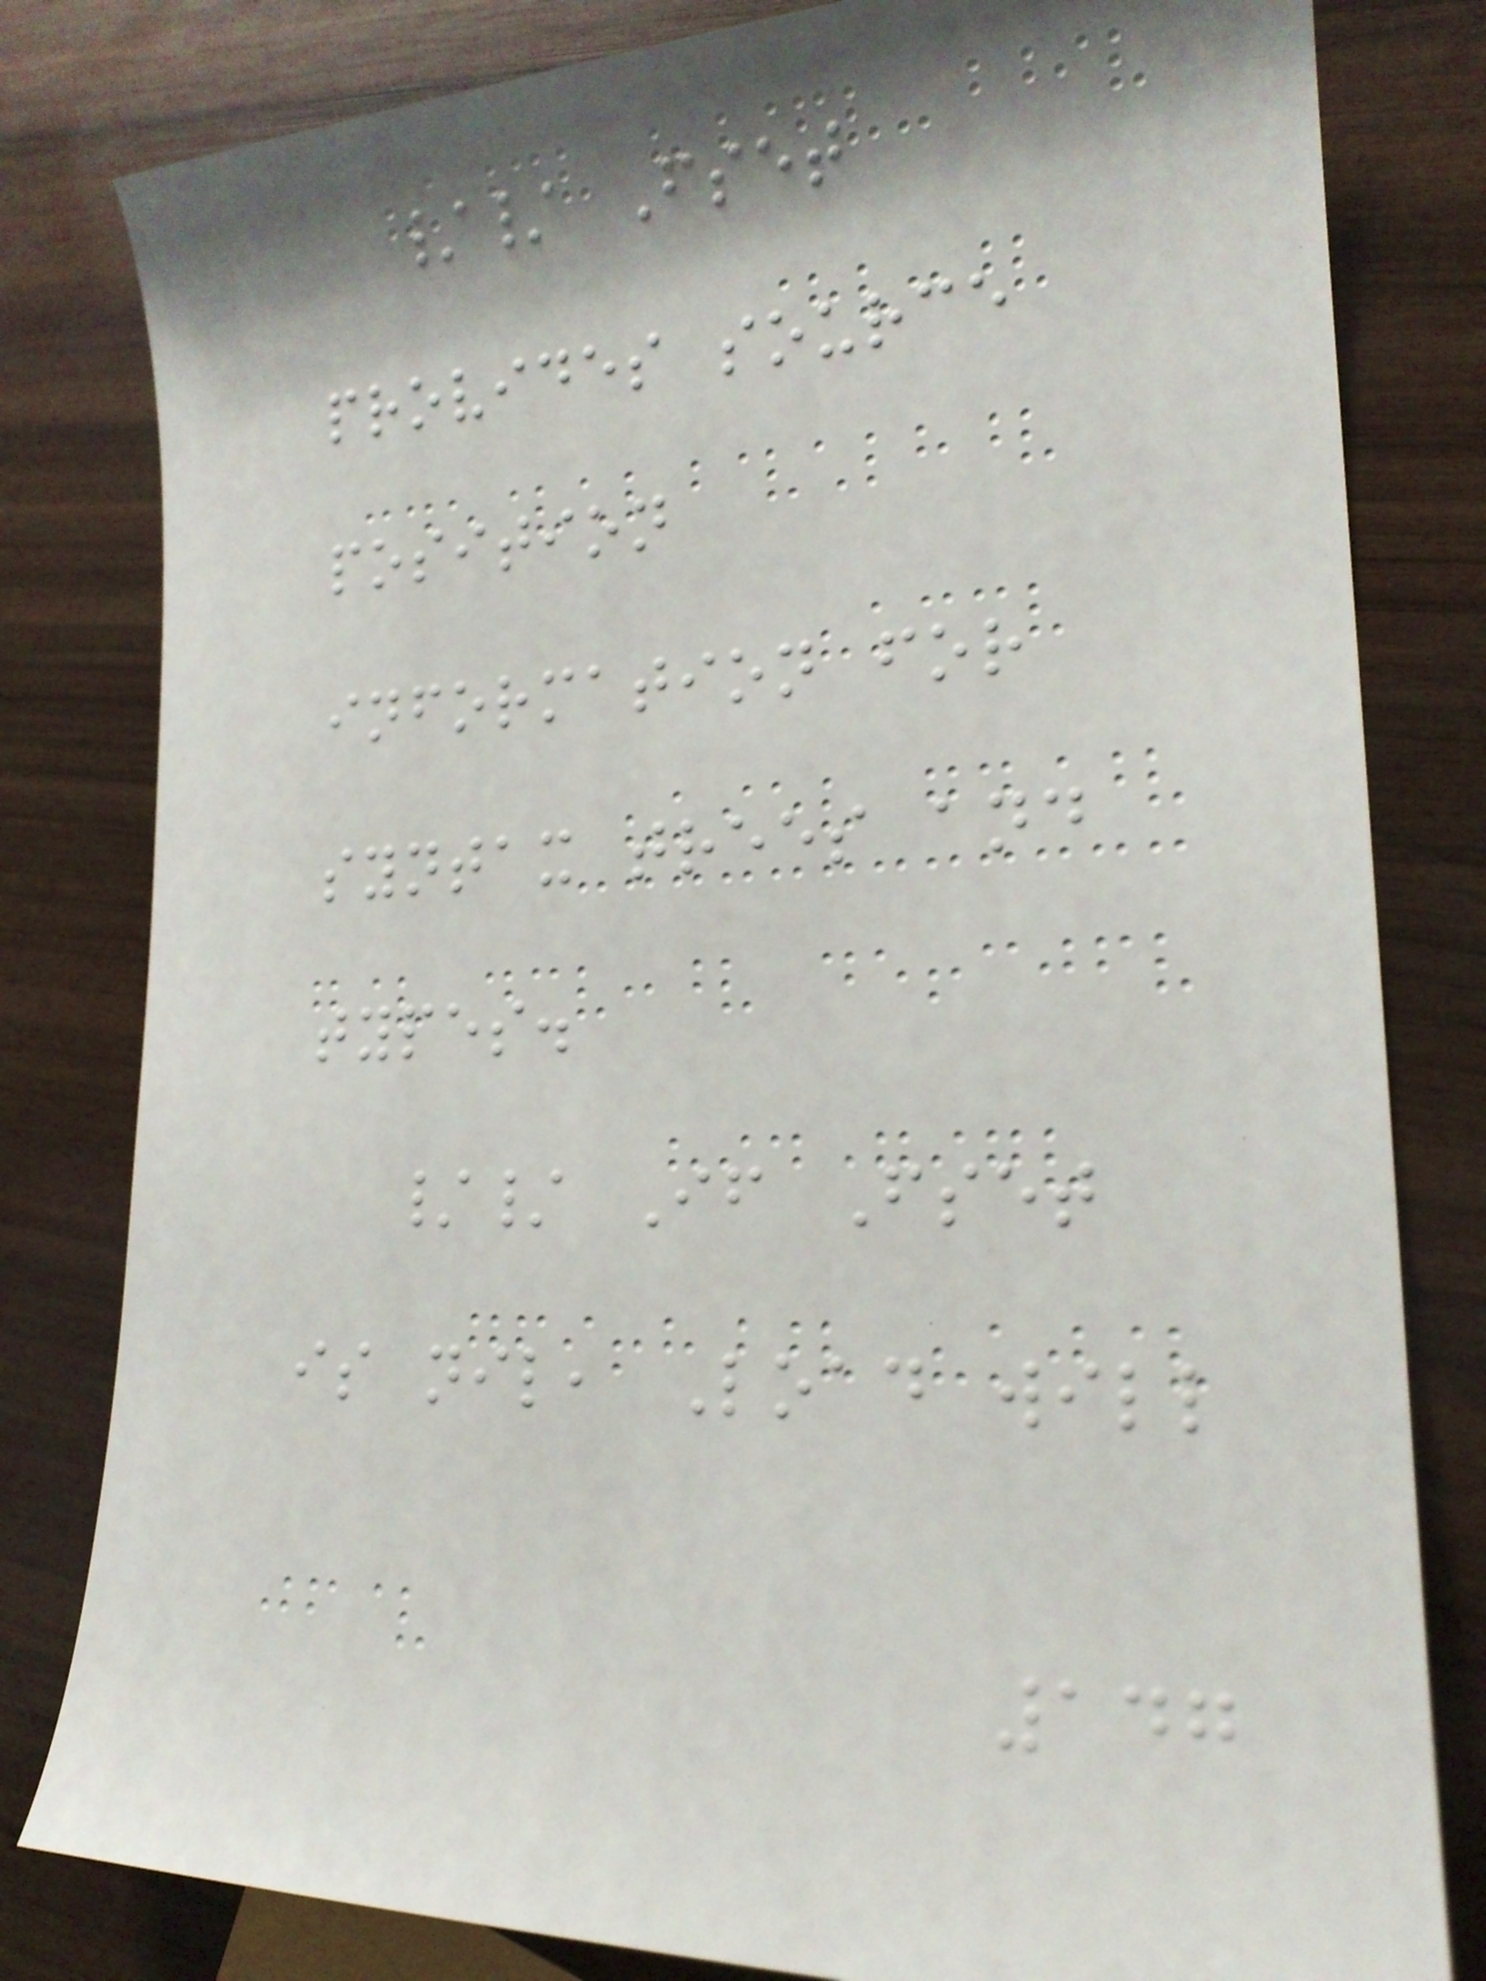// Fset
provides source
position
information for
syntax trees and
types.
// If Fset
is nil, Load will
147
